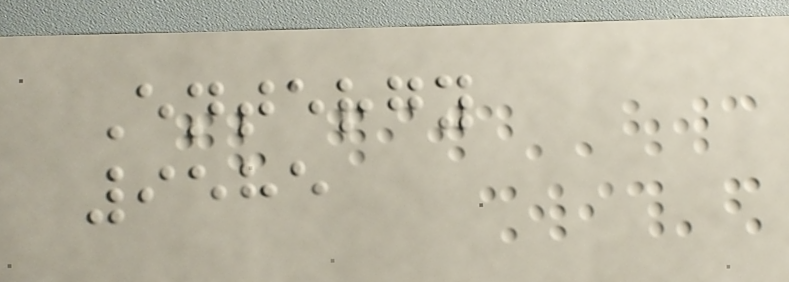Entergy
9585
